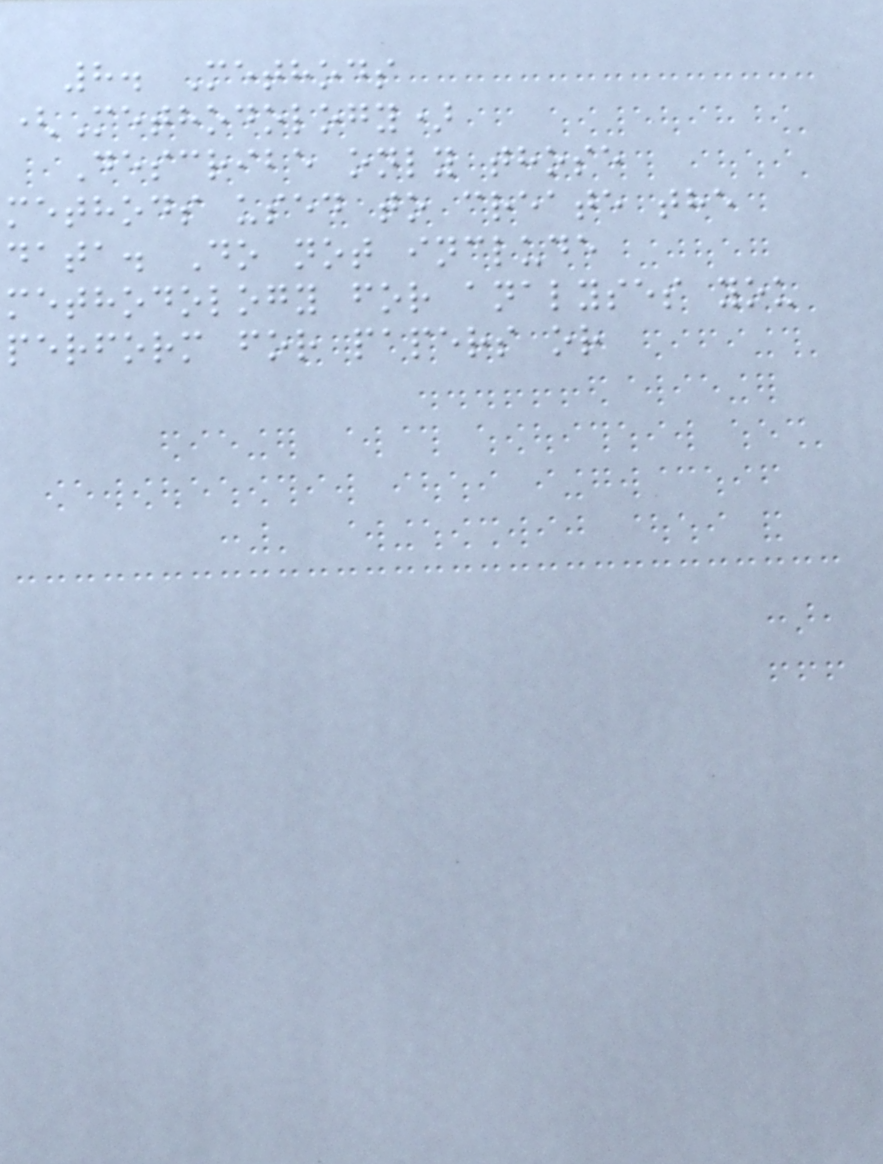8. Methods
(Methodology)
Describe only those
methods used to create the
data. Do not include
methodology for analyses you
perform for papers or
